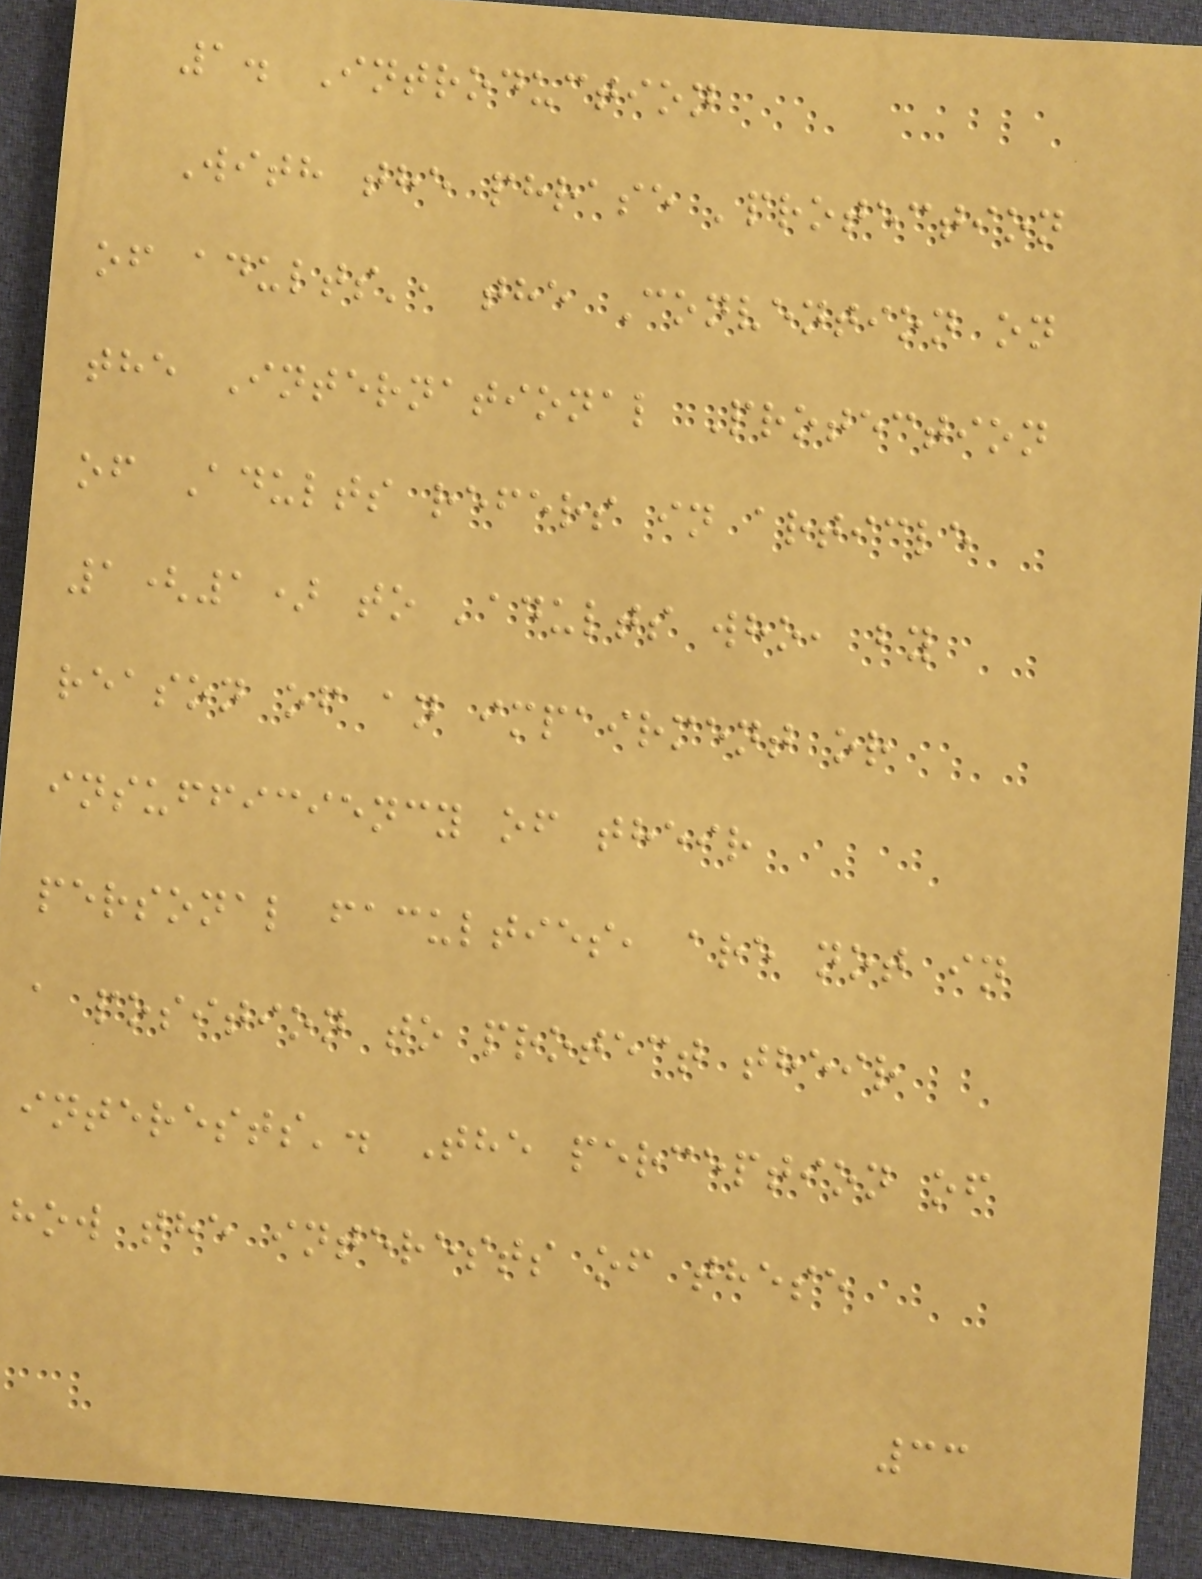1. Introduction
With the phrase 'protection
of adults', the Convention on
the International Protection
of Adults refers in article
1(1) to 'adults who, by
reason of an impairment or
insufficiency of their
personal faculties, are not in
a position to protect their
interests'. The perception of
how the interests of these
33
